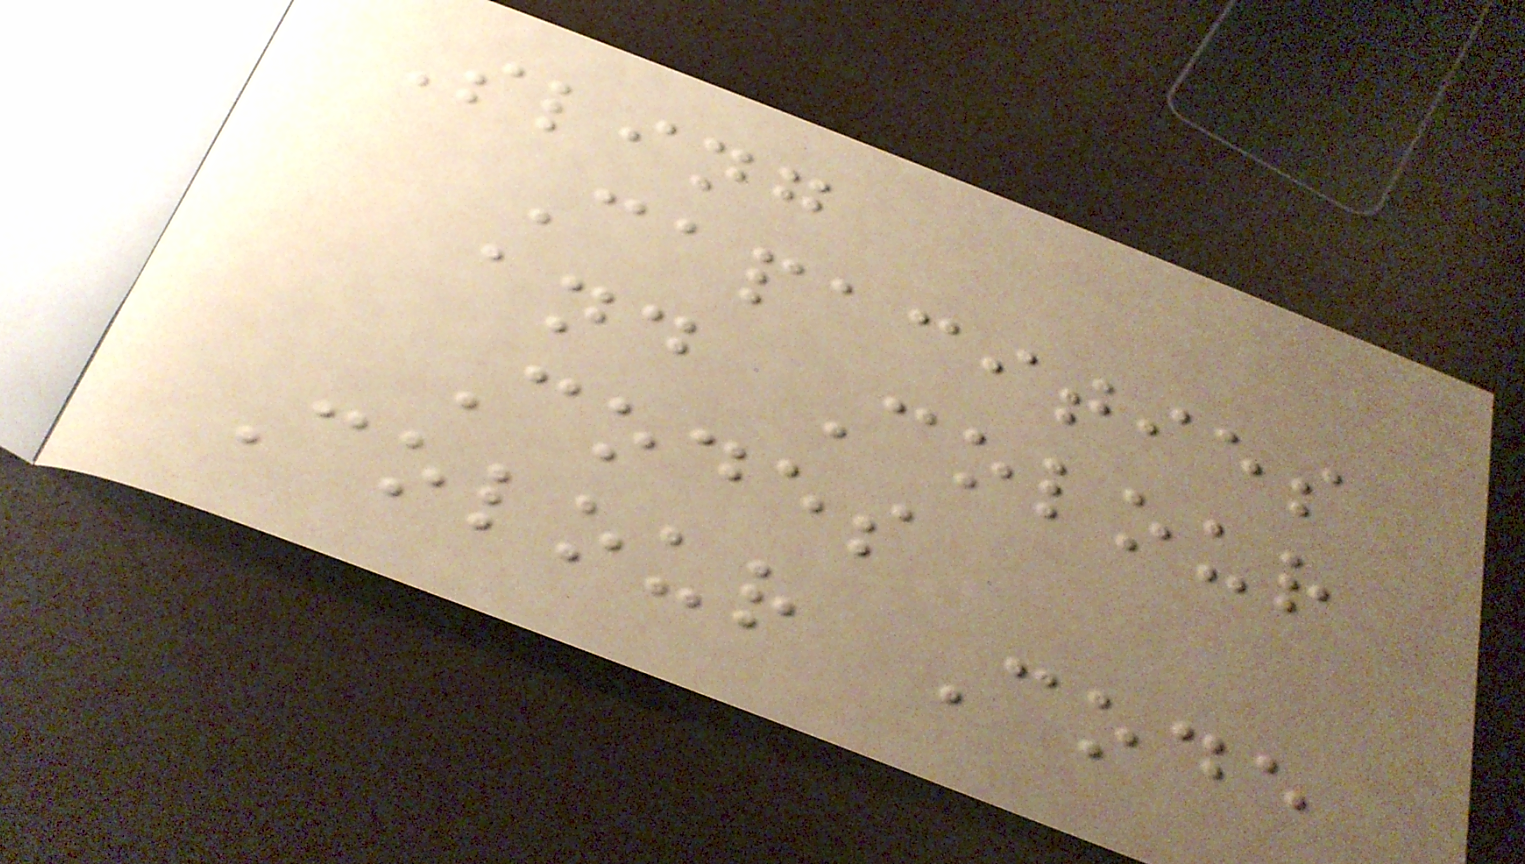Sling
Capacities
and Colour
Codes
Colour Code
